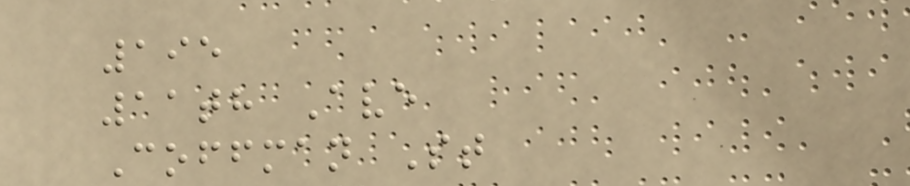195
11th Ave
Coffman St
